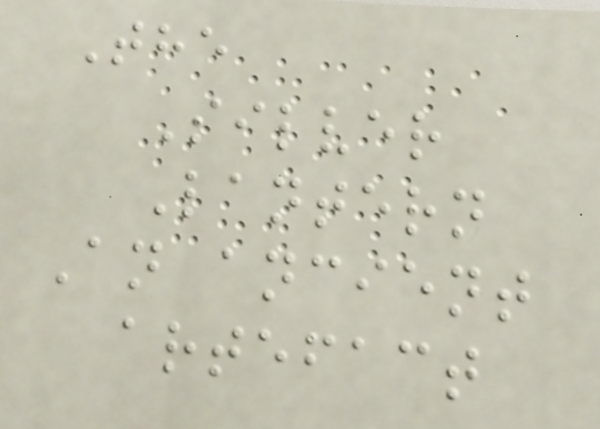The
Silver
Lantern
An ancient
artefact
